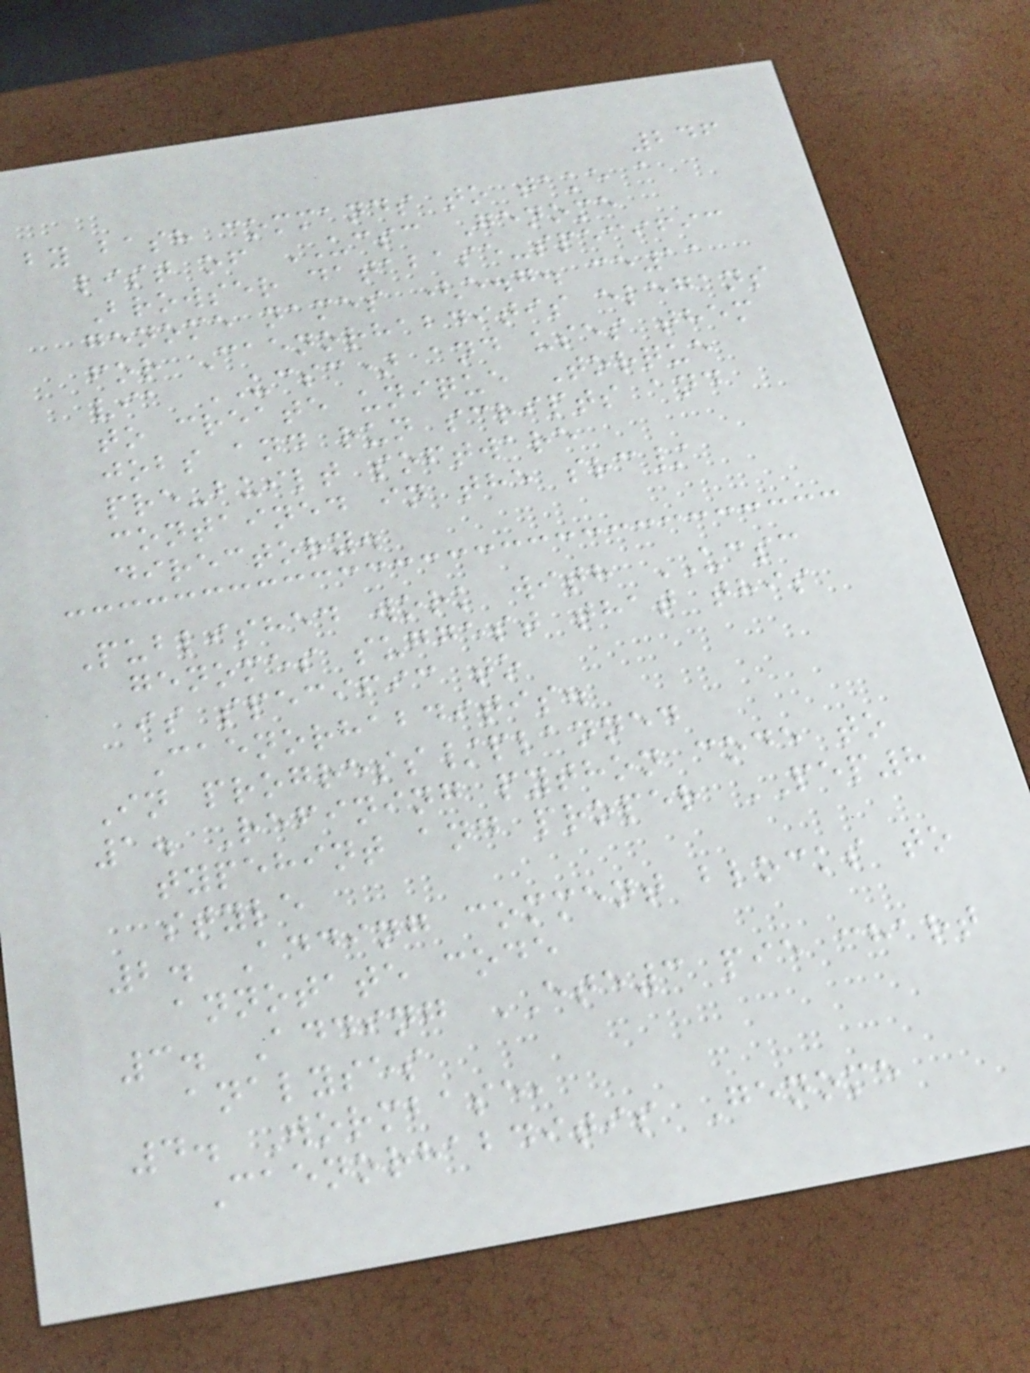246
by bash commands to take a
list of UCSC Genome
Browser database-specific
genome names (e.g. ce11
for Caenorhabditis elegans
via UCSC) and uses them
to create unique Torque
jobs and run scripts and
pre-built software
contained in the src/
directory.
Published work with UCSC
genomes suggest that this
is specific to
Caenorhabditis.
In progress/planned
1. Refining python code to
typehint and proper PEP8
style
2. Adding comment blocks to
annotate code
3. Adding ETE3 pie chart
analyses
4. Wormbase,
Caenorhabditis Genome
